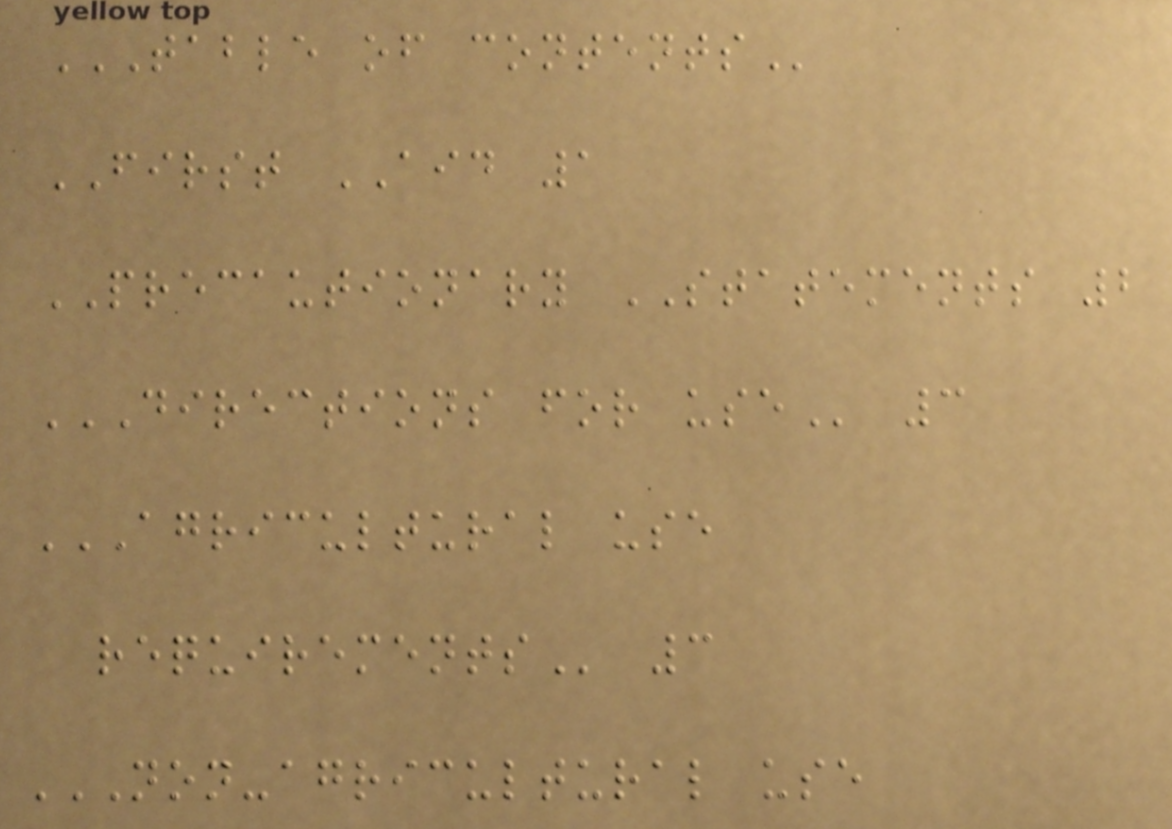TABLE OF CONTENTS
FIRST AID 1
PRECAUTIONARY STATEMENTS 2
DIRECTIONS FOR USE 3
AGRICULTURAL USE
REQUIREMENTS 3
NON-AGRICULTURAL USE
